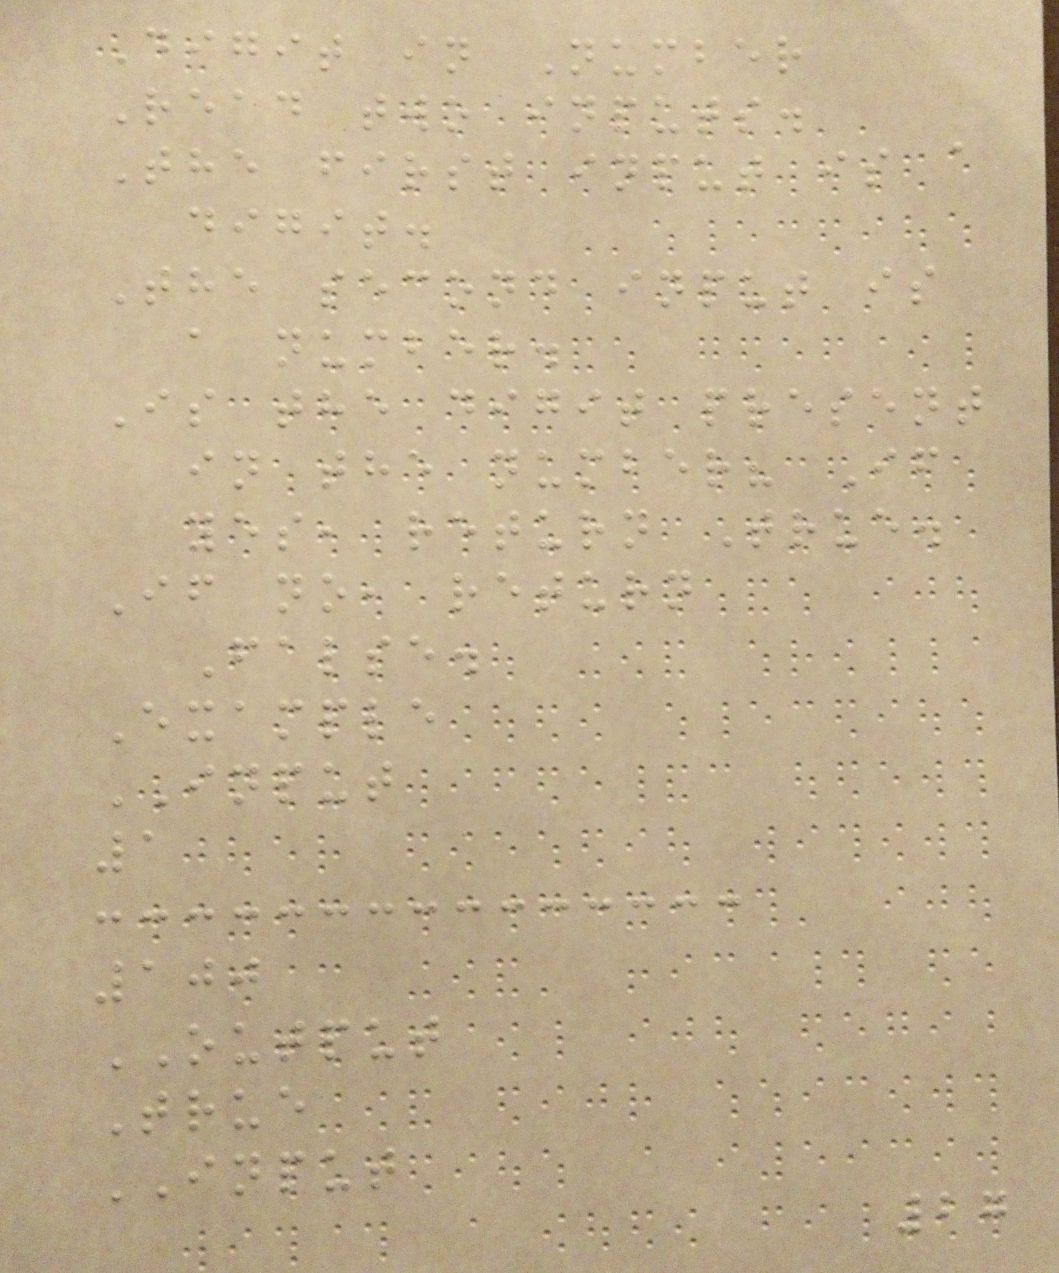Digit in Number
Read two inputs.
The first input is a
digit.
The second input is
a number.
Is the digit present
in the number? If
yes, return True.
If no, return
False.
Example
INPUT
1
100
OUTPUT
True
INPUT
27
